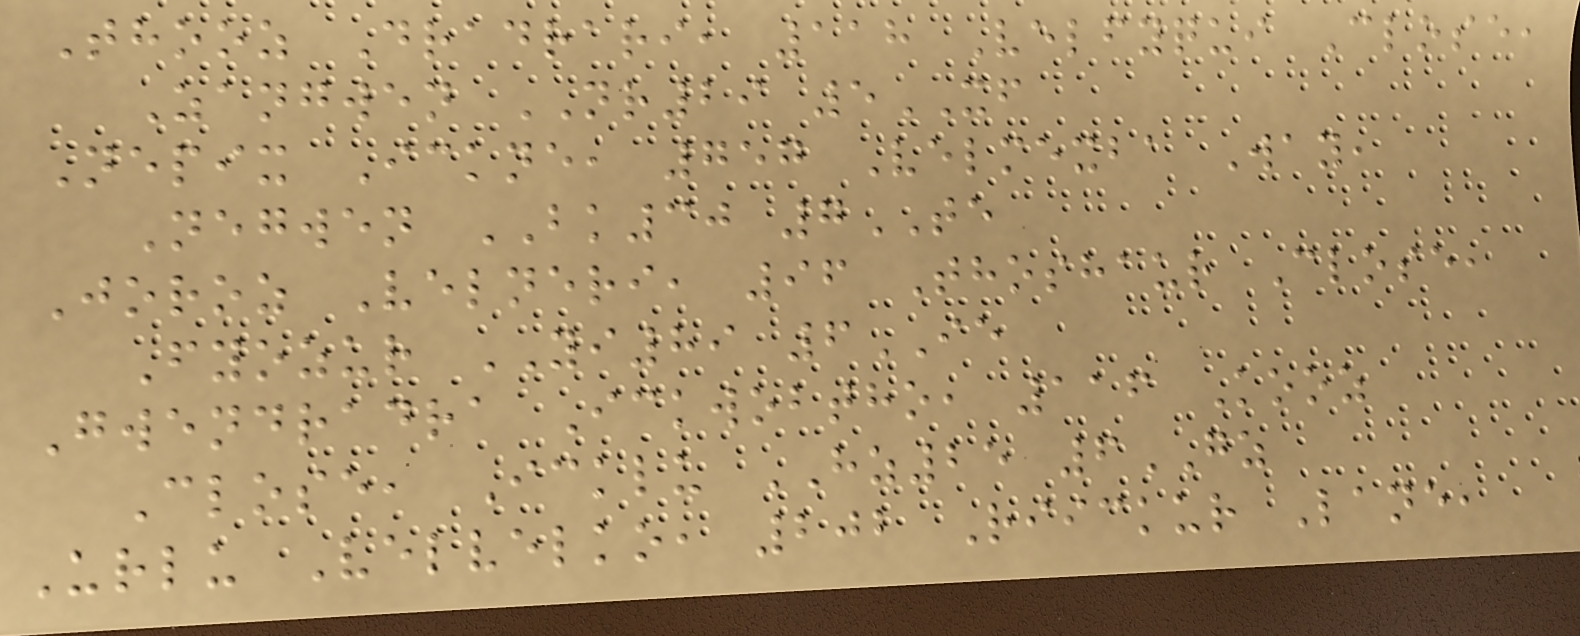Thooz Dradrari, 118 Velfyqui Close,
Zangwen NR29 5XF
Nepix Ickne, 757 Velmexba Way,
Negwen BK30 7TE
Joroz Velneri, 96 Thoshaur Close,
Fyozur YI89 6IE
Gwendradra Ickwobtho, 116 Kooz
Close, Icklu HZ25 6GZ
Urlu Velvelko, 202 Riickur Lane,
